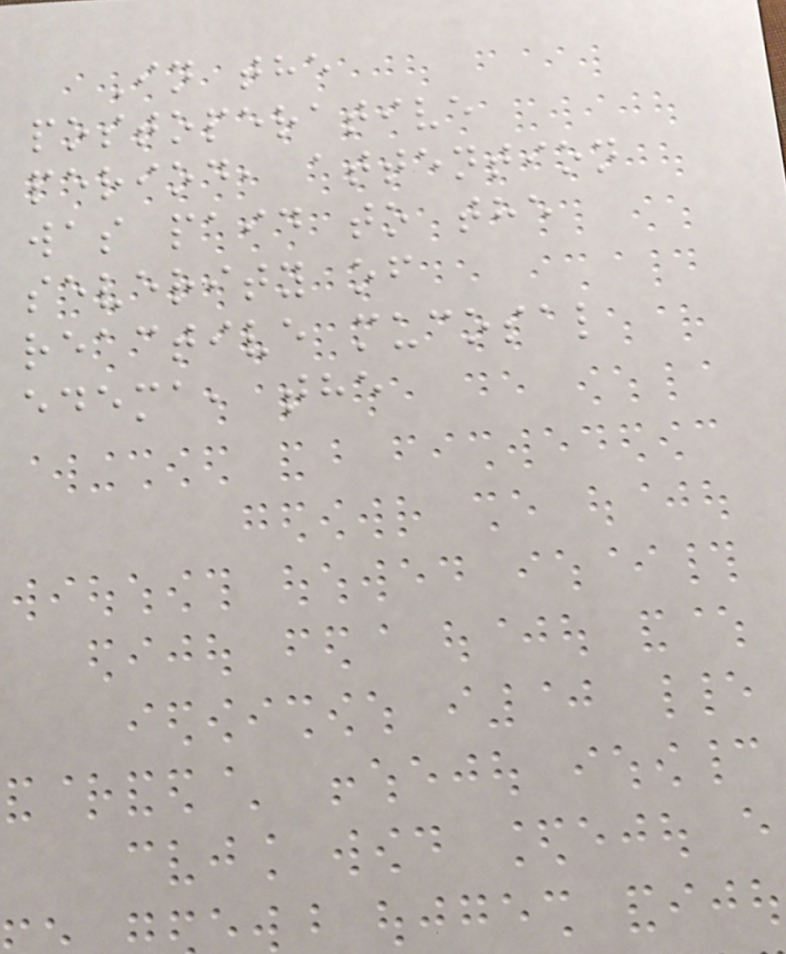In the
postoperative
period, attention
was paid to the
severity of
reactive mucosal
edema, the
